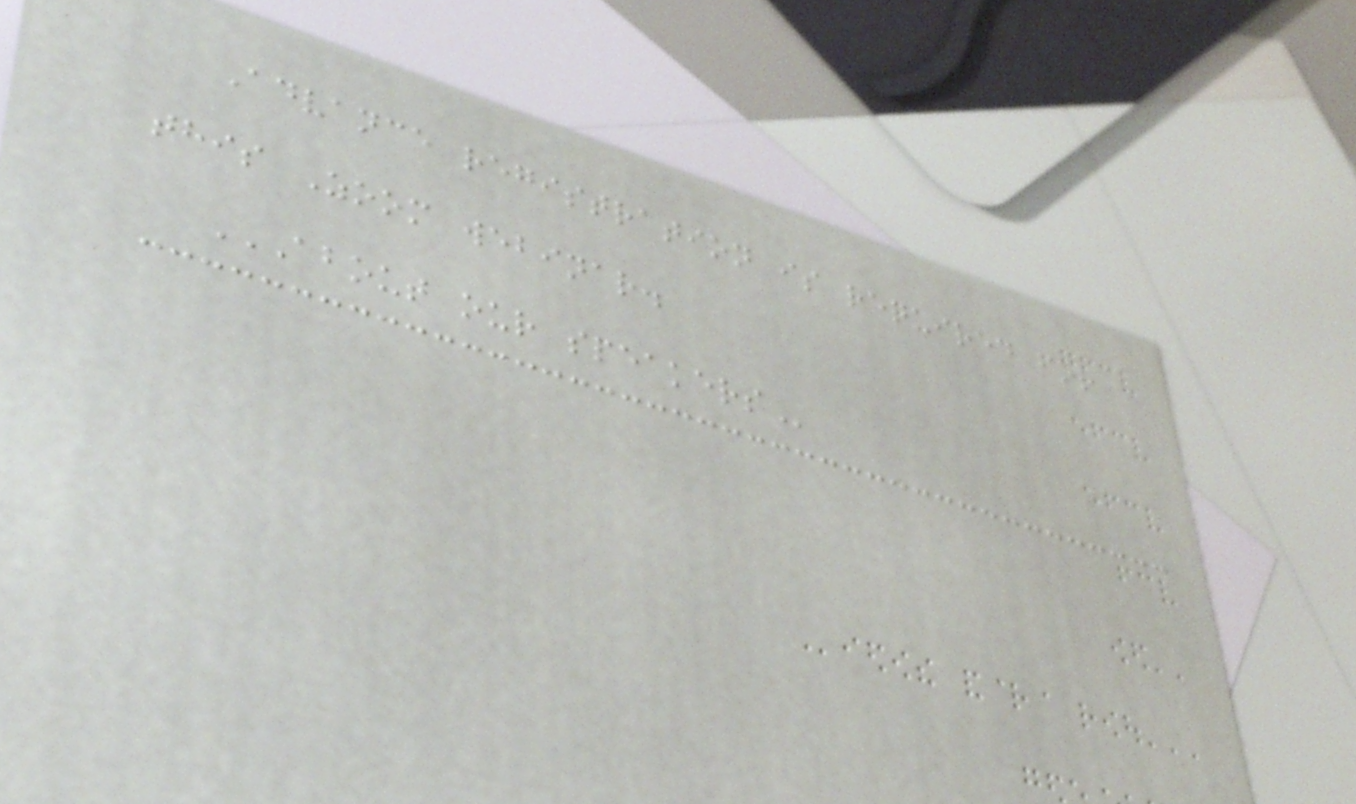Advance registration is required for
this Zoom webinar.
ABOUT OUR SPEAKERS
